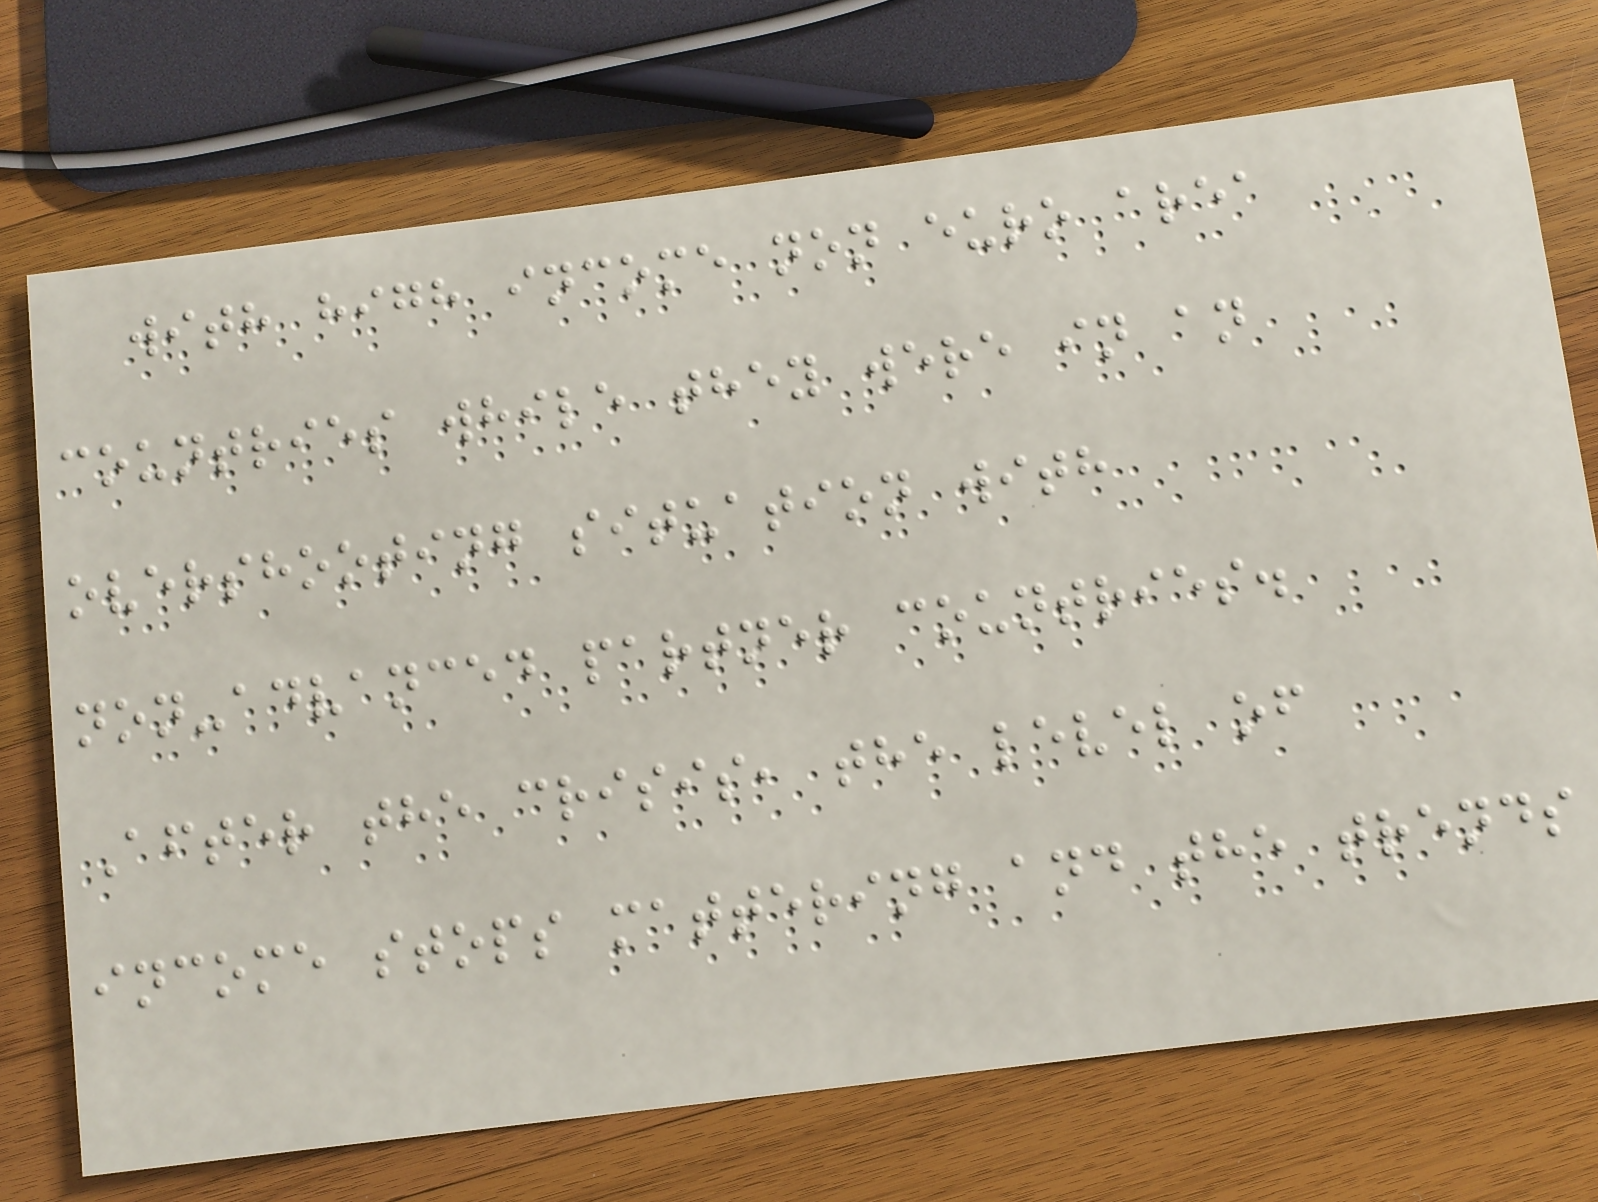with high income non euro area
countries while they were in an
overshooting situation with
non-advanced partner countries.
After the crisis, the level of
income stops mattering and the trends
